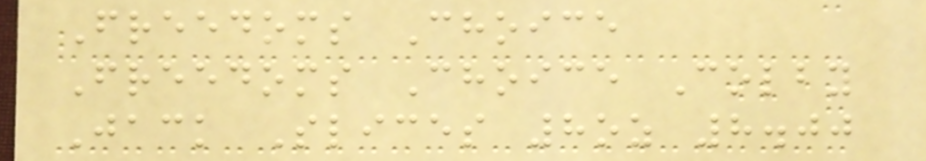Freedoms Choice
Freedoms Choice Colby
Jack Slices 8oz 8.00
